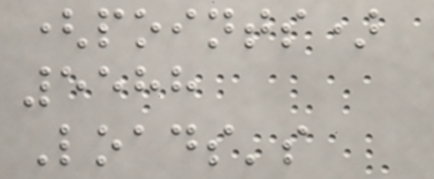(points)
5588
Loads's
